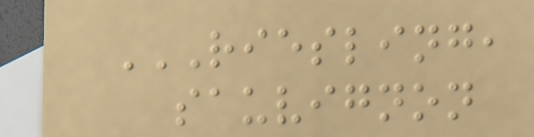RIESLING,
SAUVIGNON
